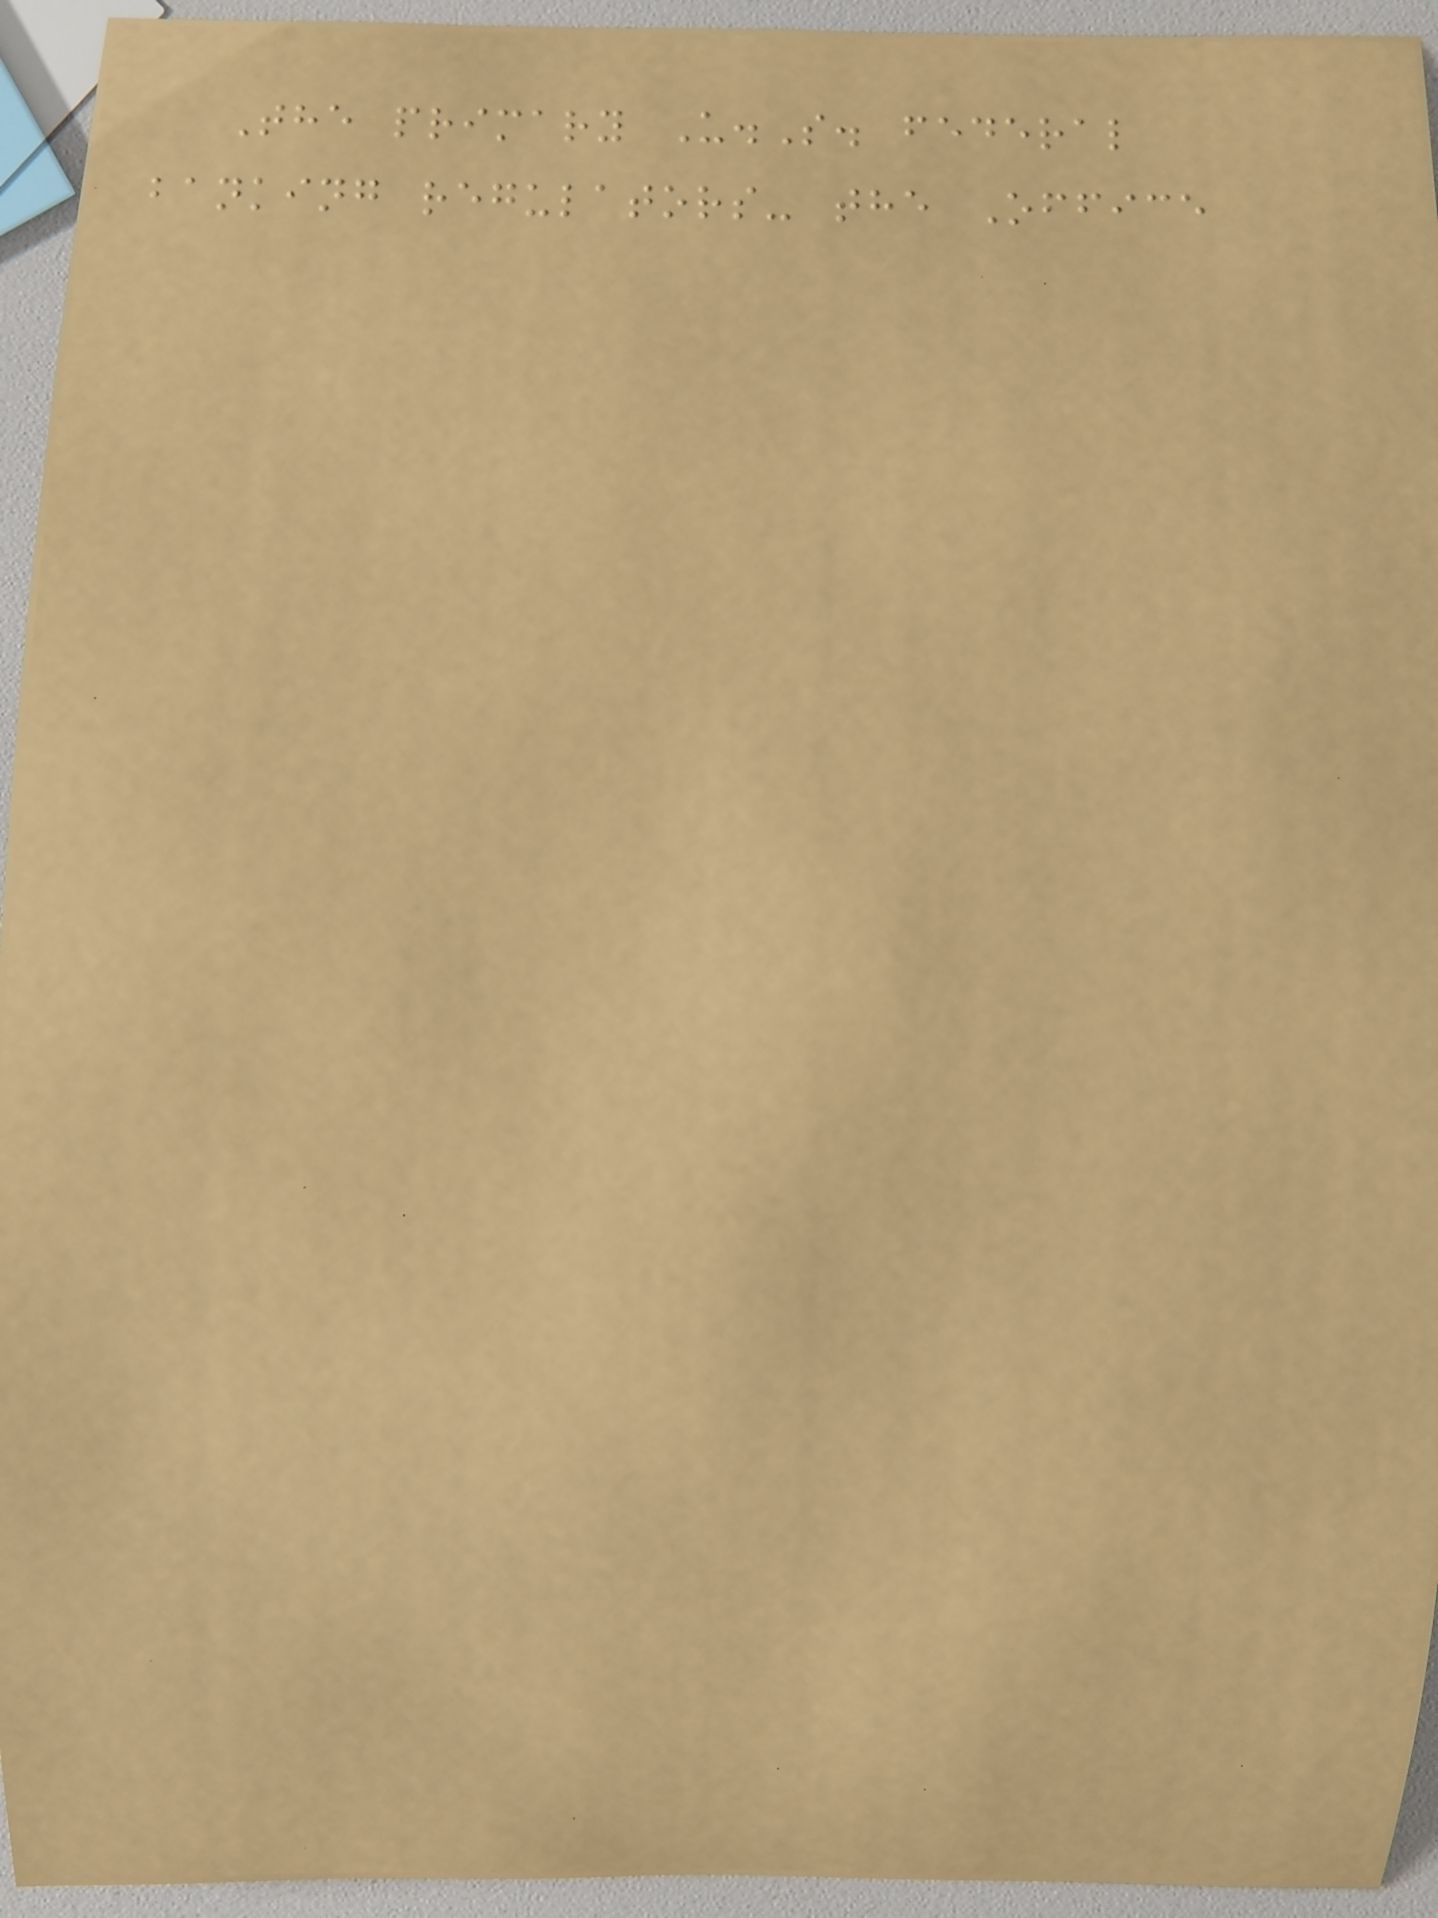The primary U.S. federal
banking regulators- the Office
